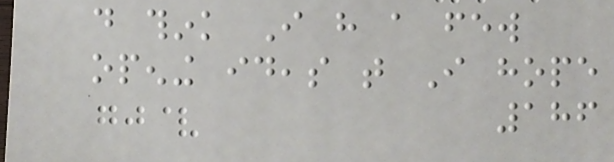do think I have a few
opening ideas that I hope
186
